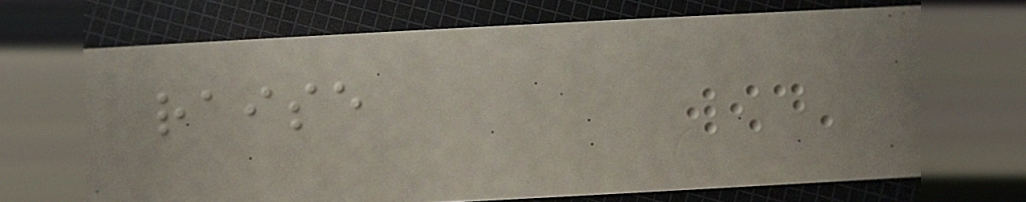raise
